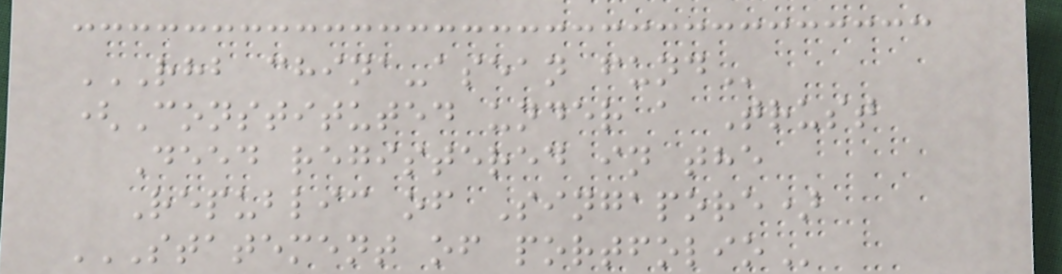RHB CHINA-ASEAN FUND
(Constituted under a Trust
Deed registered in the
Republic of Singapore)
STATEMENT OF PORTFOLIO
